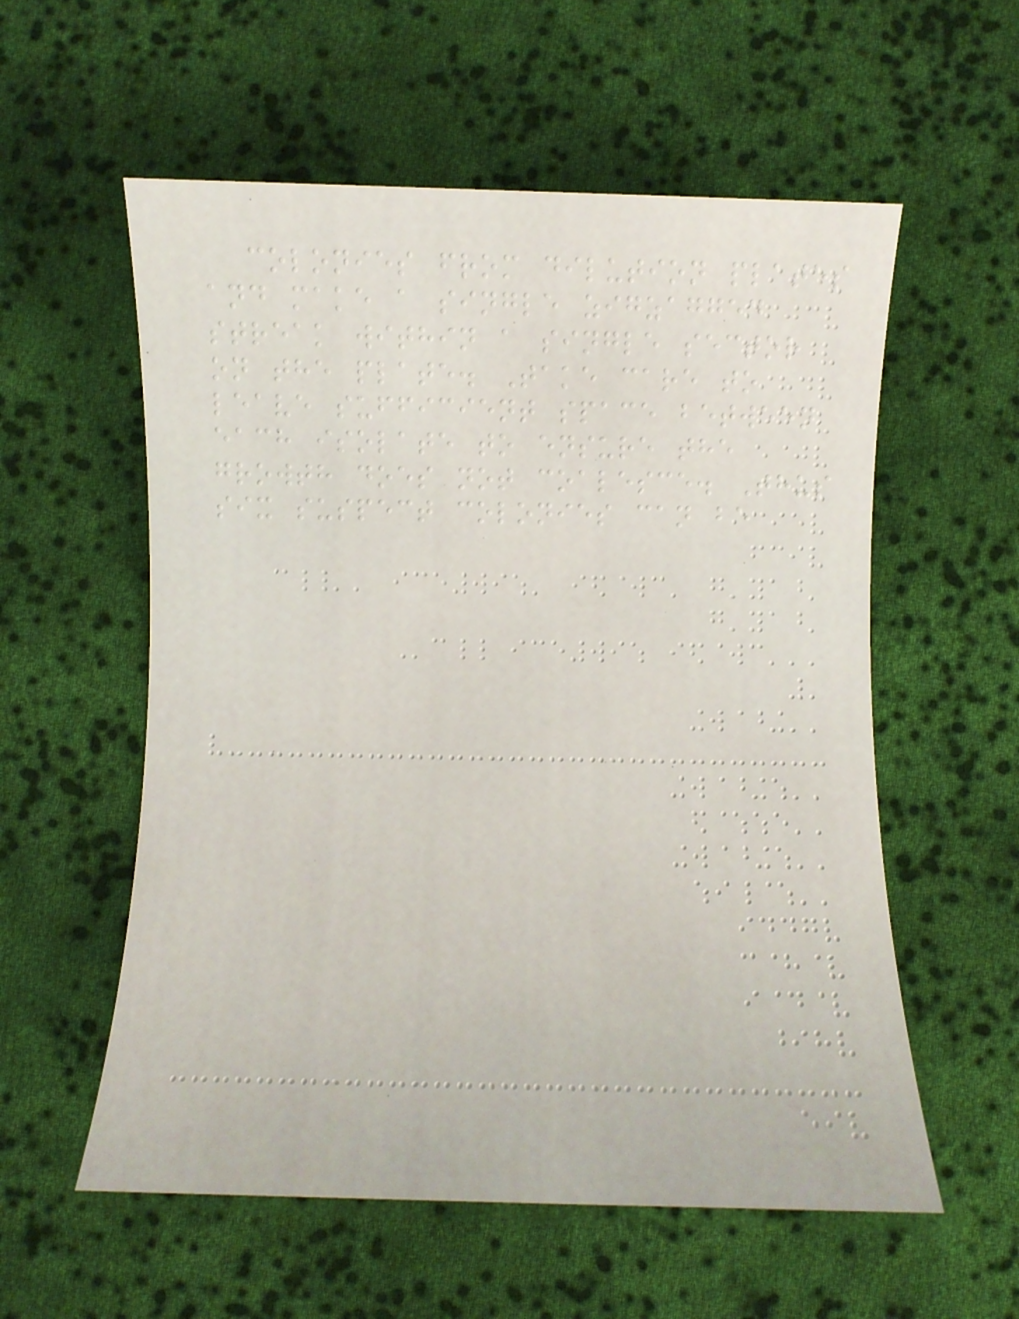colonies from dilution plates
and make a single zigzagged
streak within a single sector
on the plate. Take care to
leave sufficient space between
each isolate to ensure the
growth does not coalesce. Thus
six suspect colonies can be
